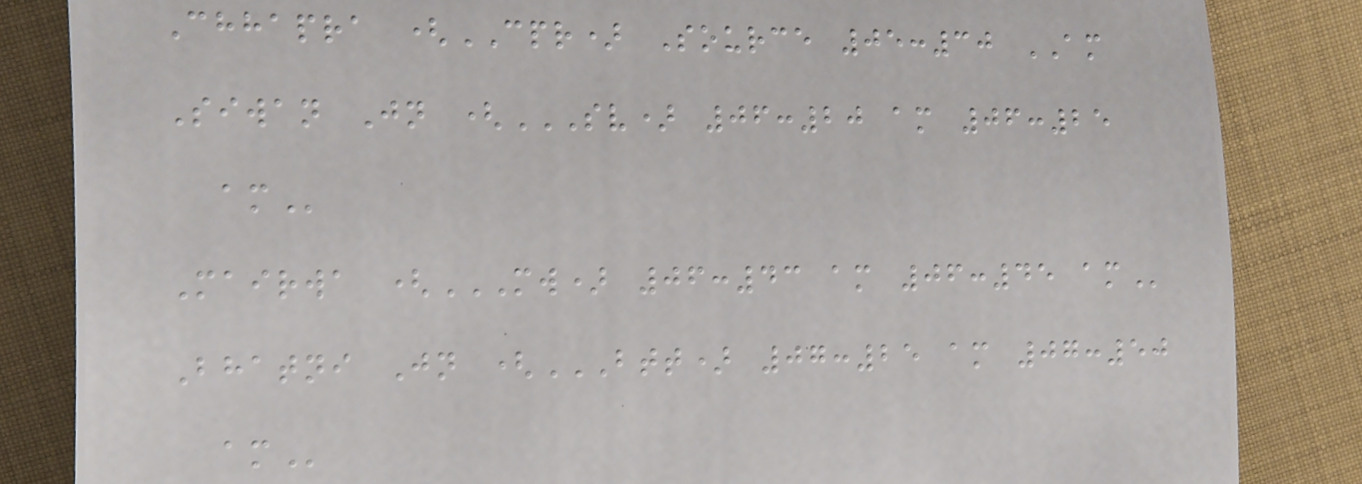Chhapra (CPR) Source 05:30 AM
Siwan Jn (SV) 06:20 AM 06:25
AM
Mairwa (MW) 06:43 AM 06:45 AM
Bhatni Jn (BTT) 07:25 AM 07:50
AM
